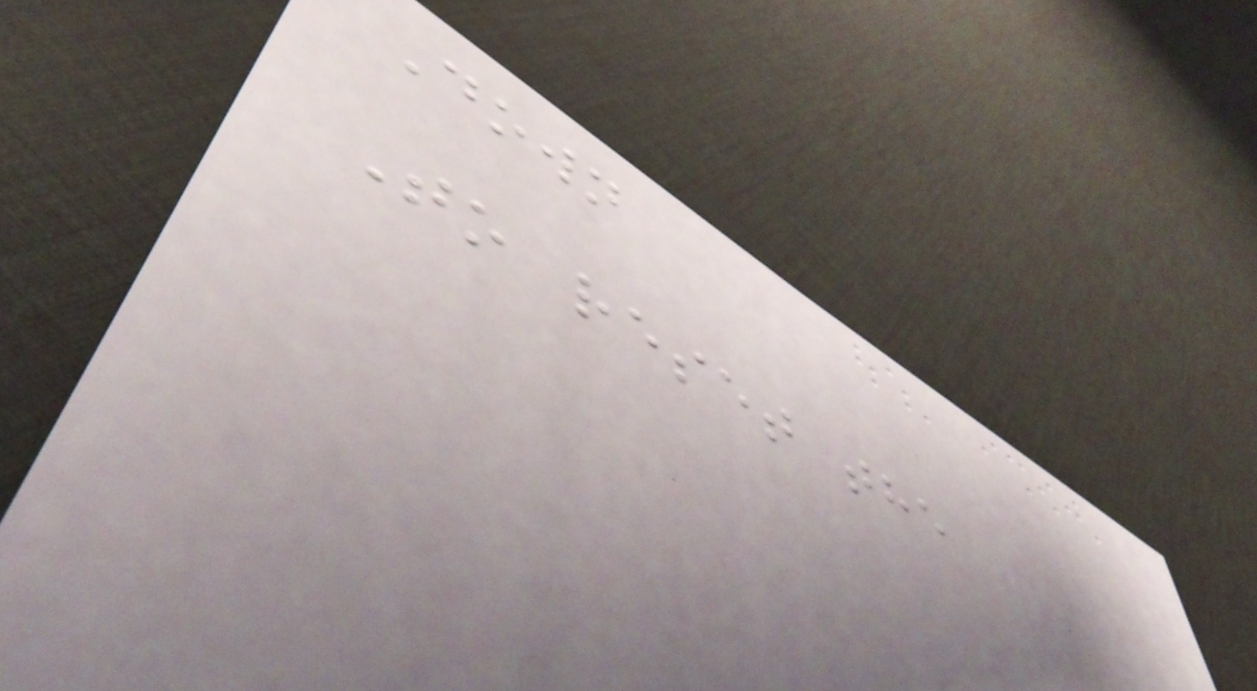Down
To reset the
